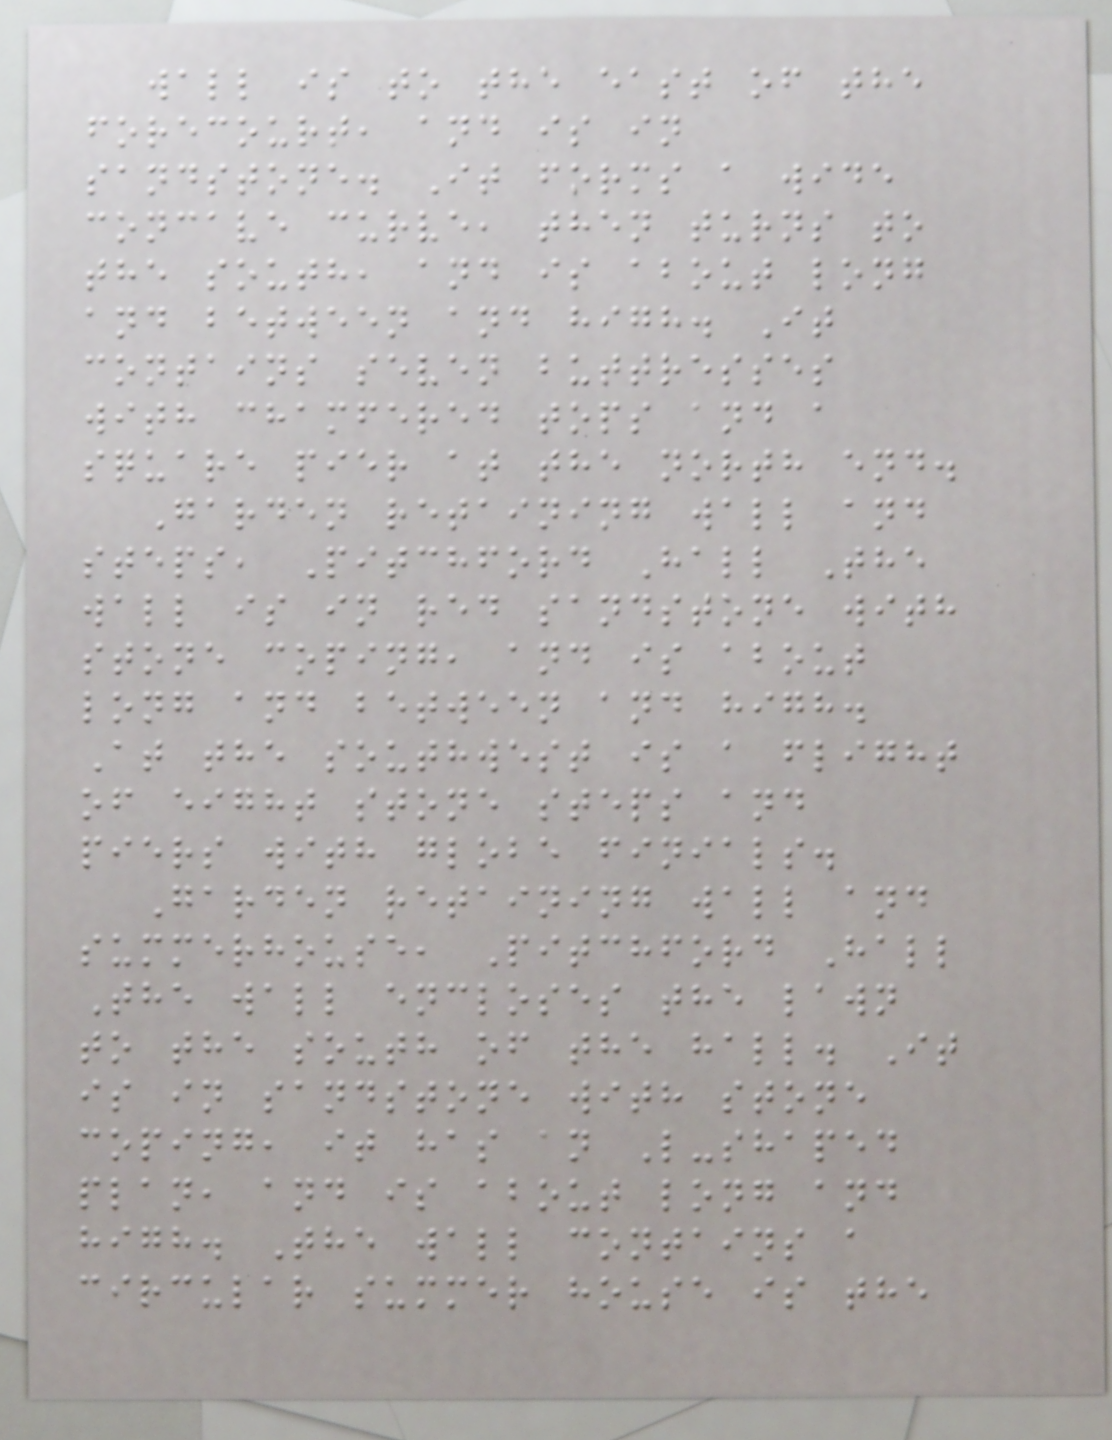wall is to the east of the
forecourt, and is in
sandstone. It forms a wide
concave curve, then turns to
the south, and is about long
and between and high. It
contains seven buttresses
with chamfered tops and a
square pier at the north end.
Garden retaining wall and
steps, Pitchford Hall The
wall is in red sandstone with
stone coping, and is about
long and between and high.
At the southwest is a flight
of eight stone steps and
piers with globe finials.
Garden retaining wall and
summerhouse, Pitchford Hall
The wall encloses the lawn
to the south of the hall. It
is in sandstone with stone
coping, it has an L-shaped
plan, and is about long and
high. The wall contains a
circular summer house is the
